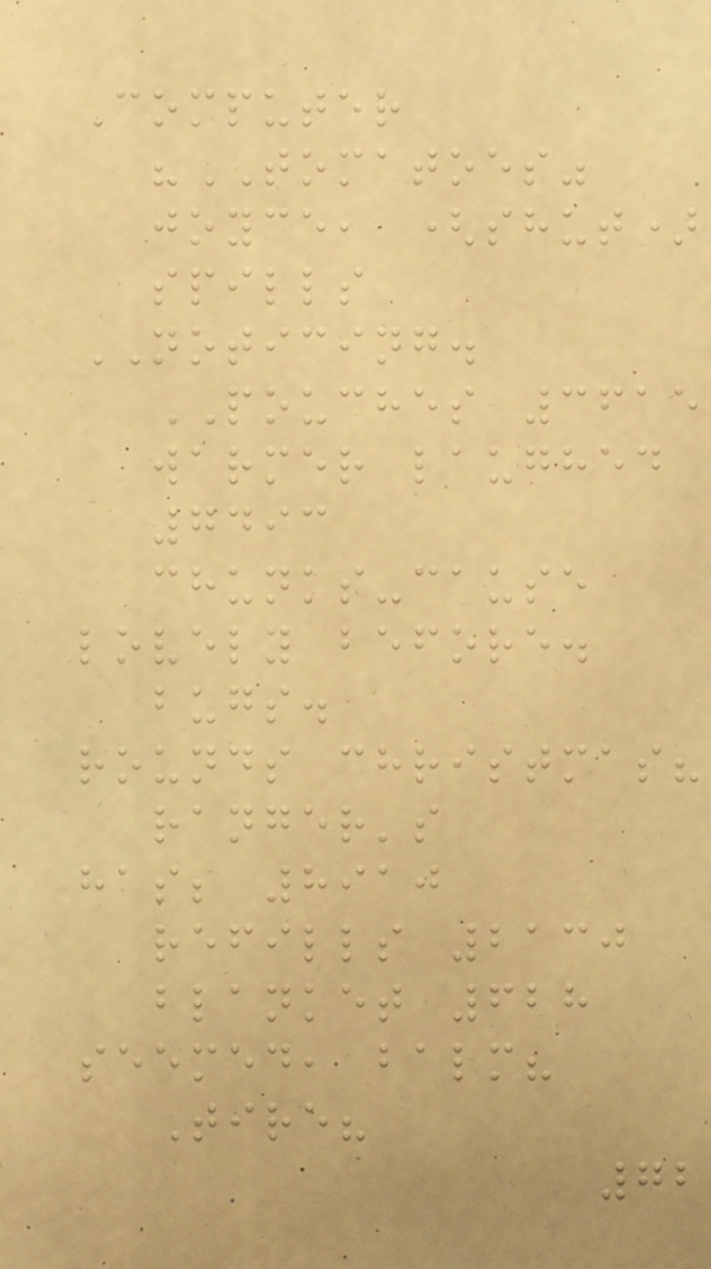Computer
"TOMATOES"
joyce, (shut)
spills
NOTICING.
POUCHES 3615
warmer laughed
7493
chunks-cause
lovely before.
bugs.
rounds christmas?
ranger's
has; 8910
refills 2130
blanket 628
seemed, balm?
Tire?
72
